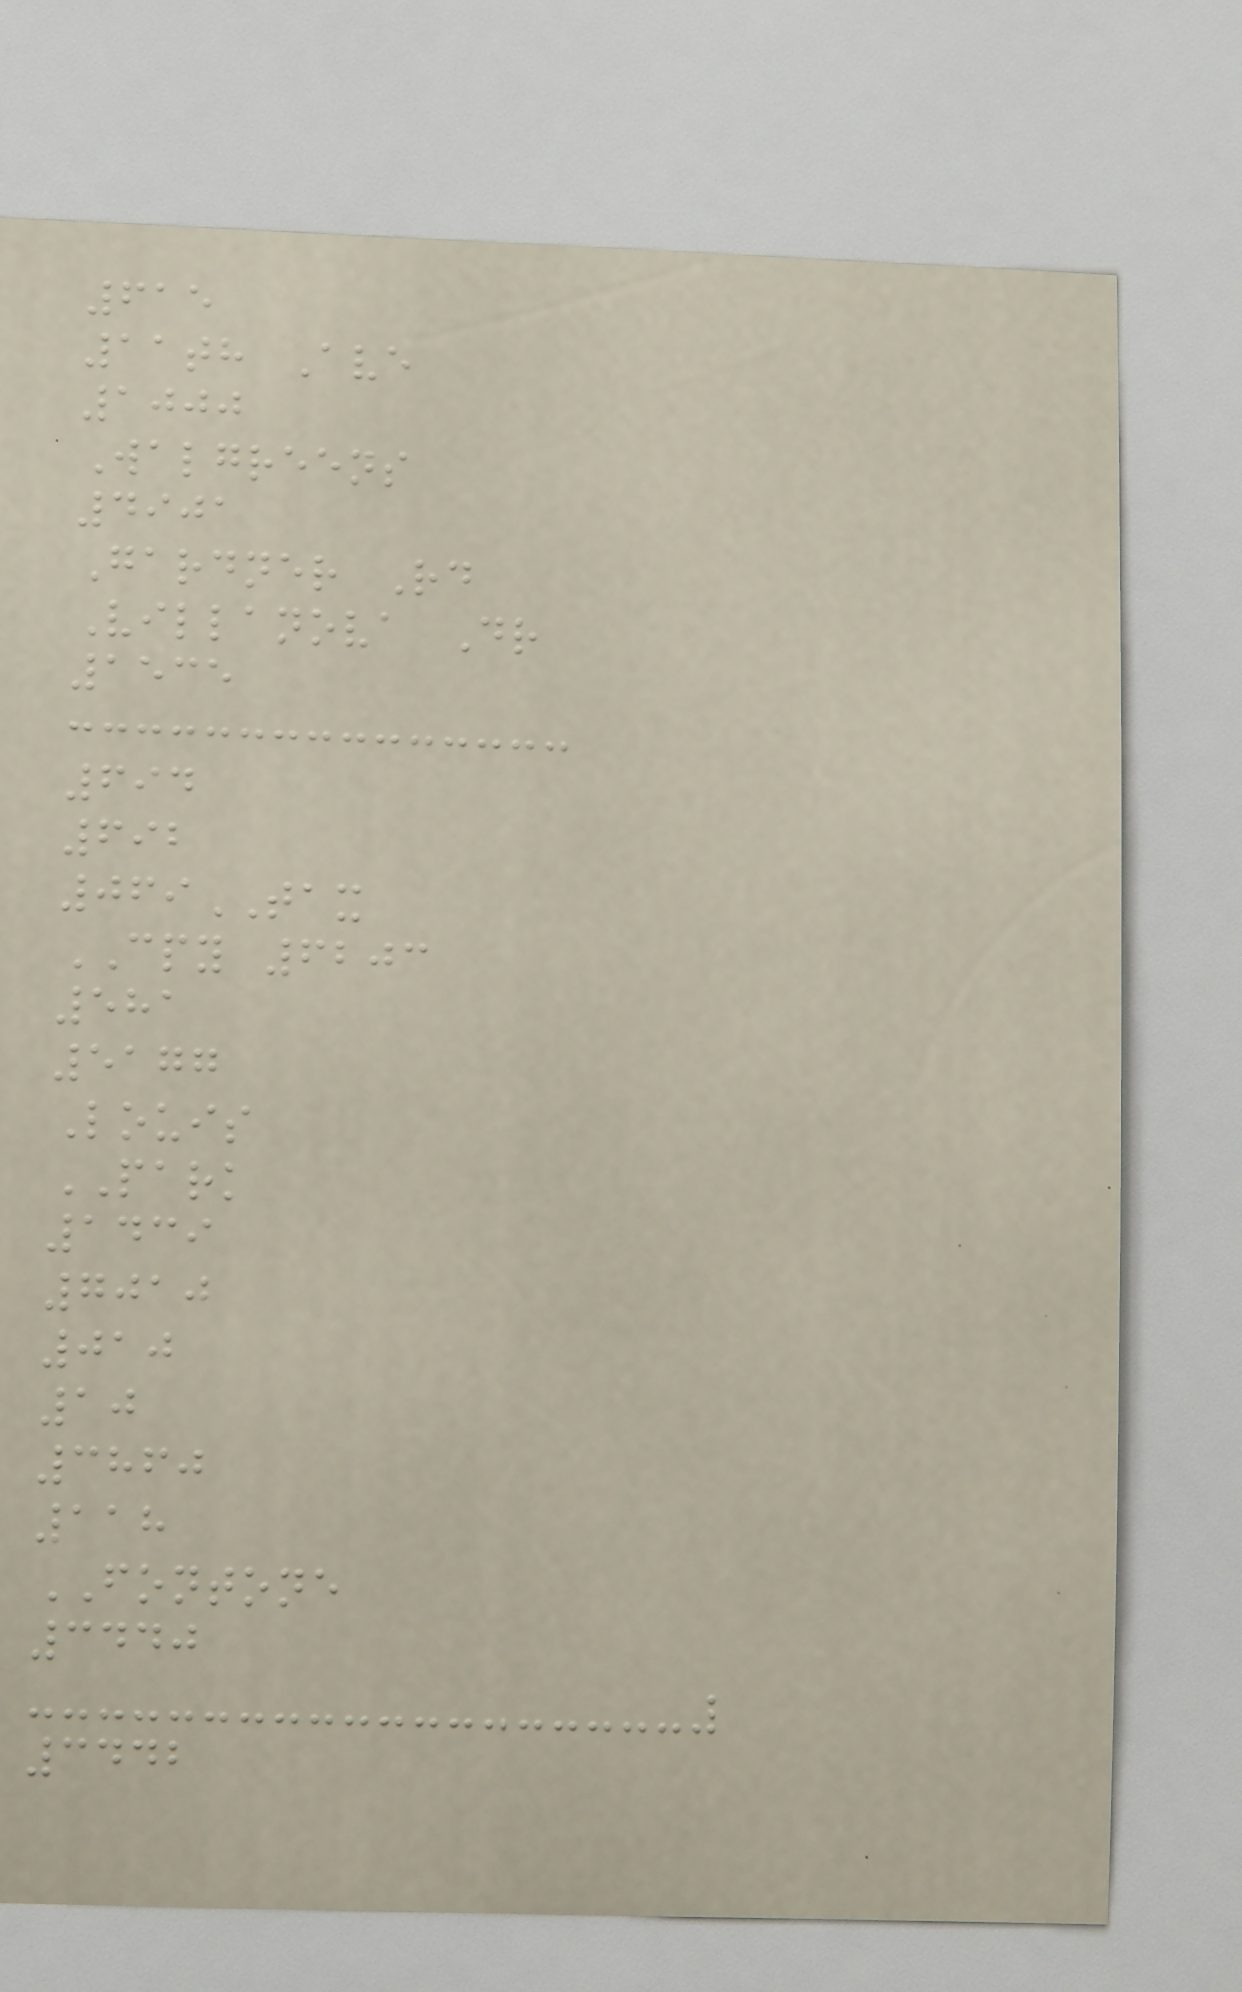615
11th Ave
1000
Walgreens
4901
Gardner Rd
Villanova Dr
1535
694
692
069TAX
CPY 6203
581
5177
Louis
PARK
1439
7010
010
10
3860
118
FONTONE
3440
3442
